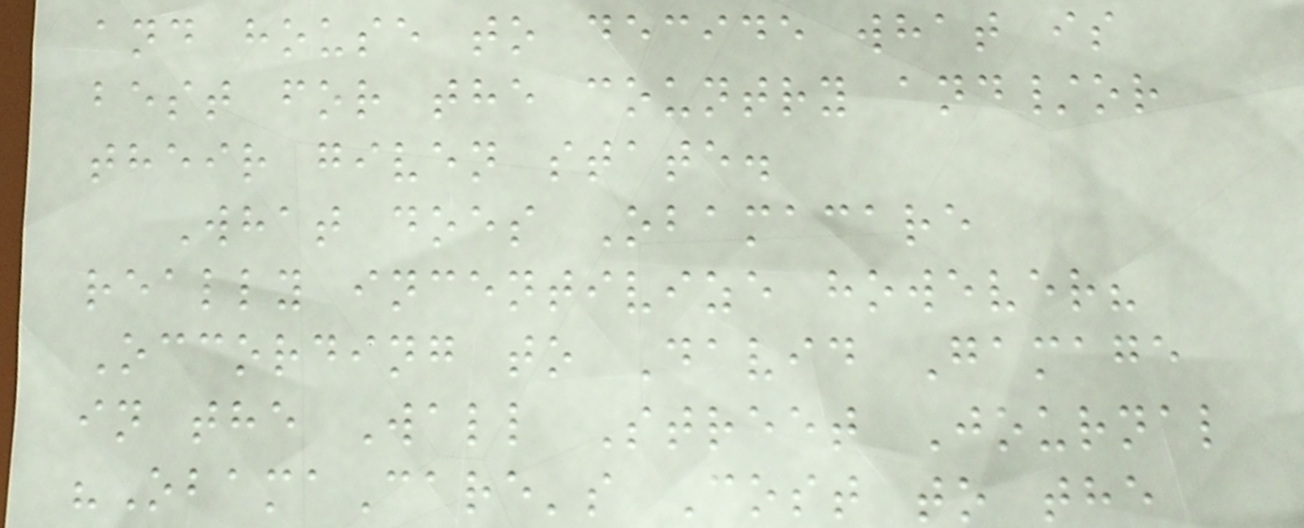and house to decide what is
best for the country and/or
their given state.
What does Obamacare
really incentivize however?
Occording to David Gamage
in the Wall Street Journal
"ObamaCare's Cost to the
